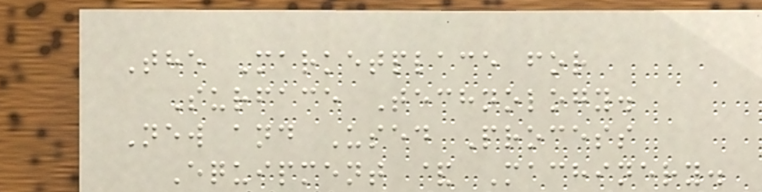The Marketplace for
Surface Technology.
New and Used Process
Equipment & Machinery.
